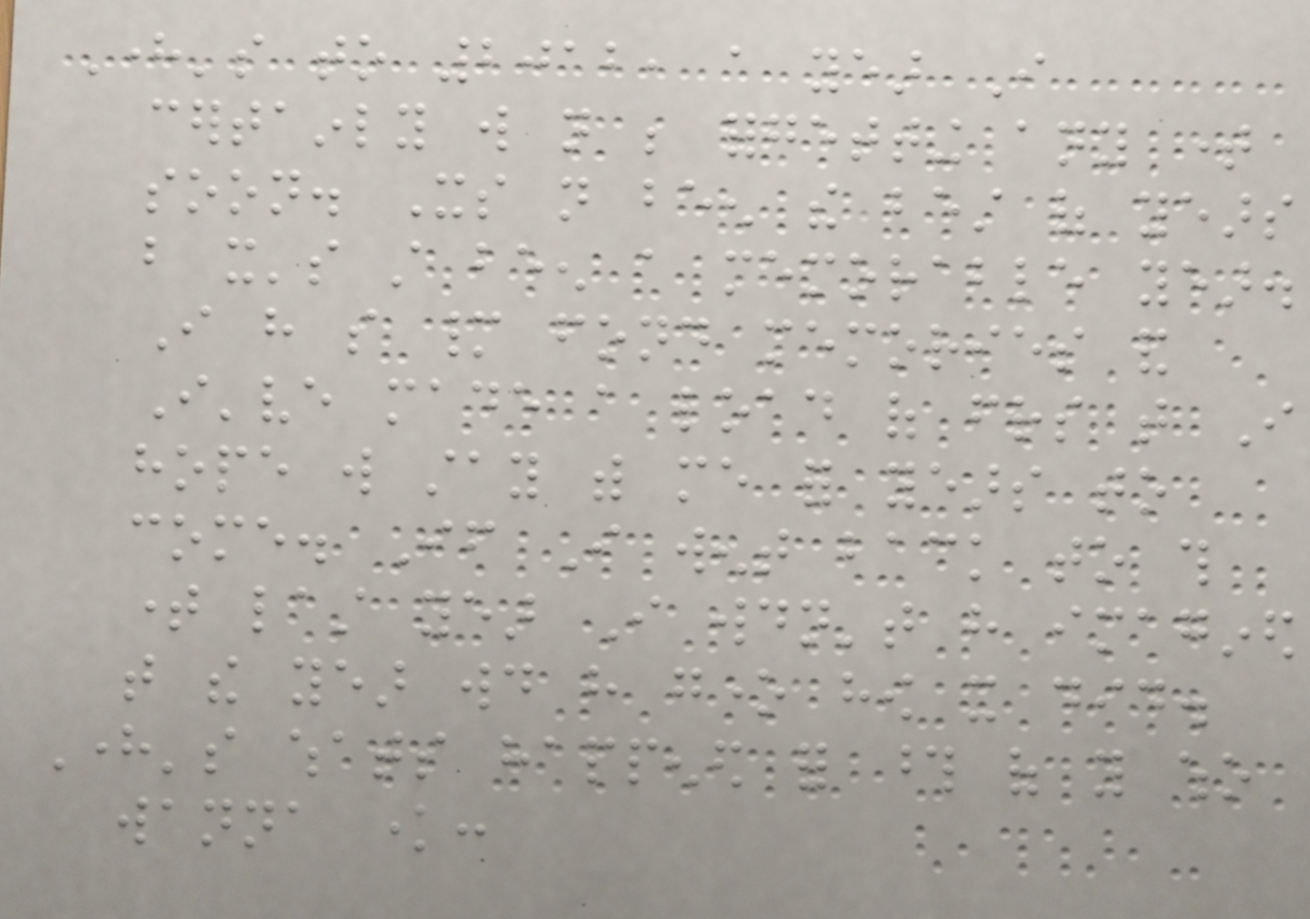Here's to 2012, a year I
certainly will not be forgetting any time
soon. Its not been the best of years
but it's still been a memorable year.
I have so many fond memories and
I've made a load of friends that I
hope will stay with me for years to
come. If I went back to this
time last year I wouldn't have imagined
that the year would have gone how it did.
Here's whats happened for those of you who
wanna know:
